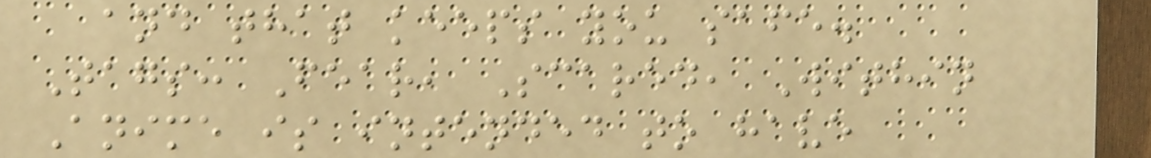and that keeps you safe.
Tags: Fear, Scared, Within
Anime is intended to have
